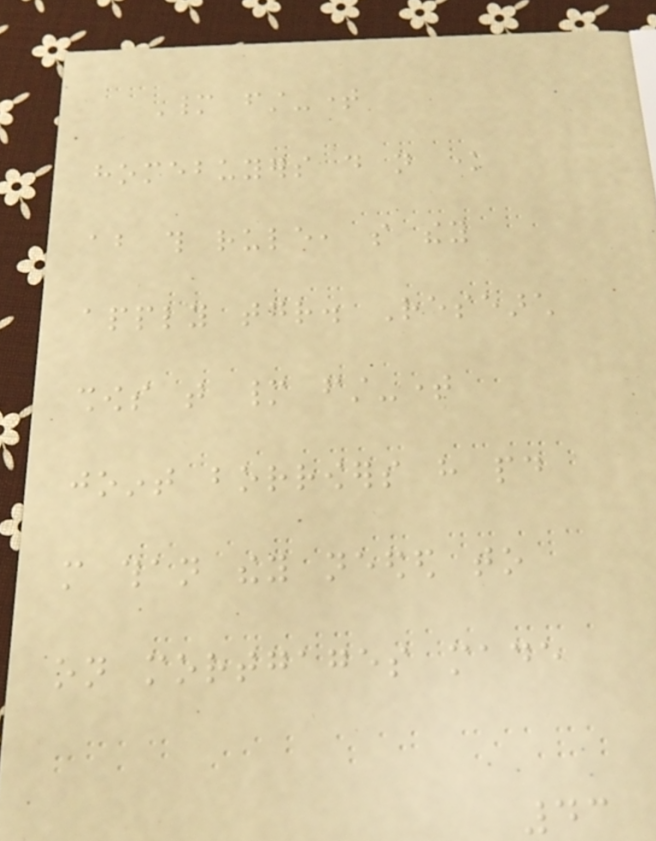Many first-time
homebuyers do not know
about this rule, so they
apply together. Research
shows that many first-time
joint borrowers have paid
more than they needed to
on mortgages made
43
